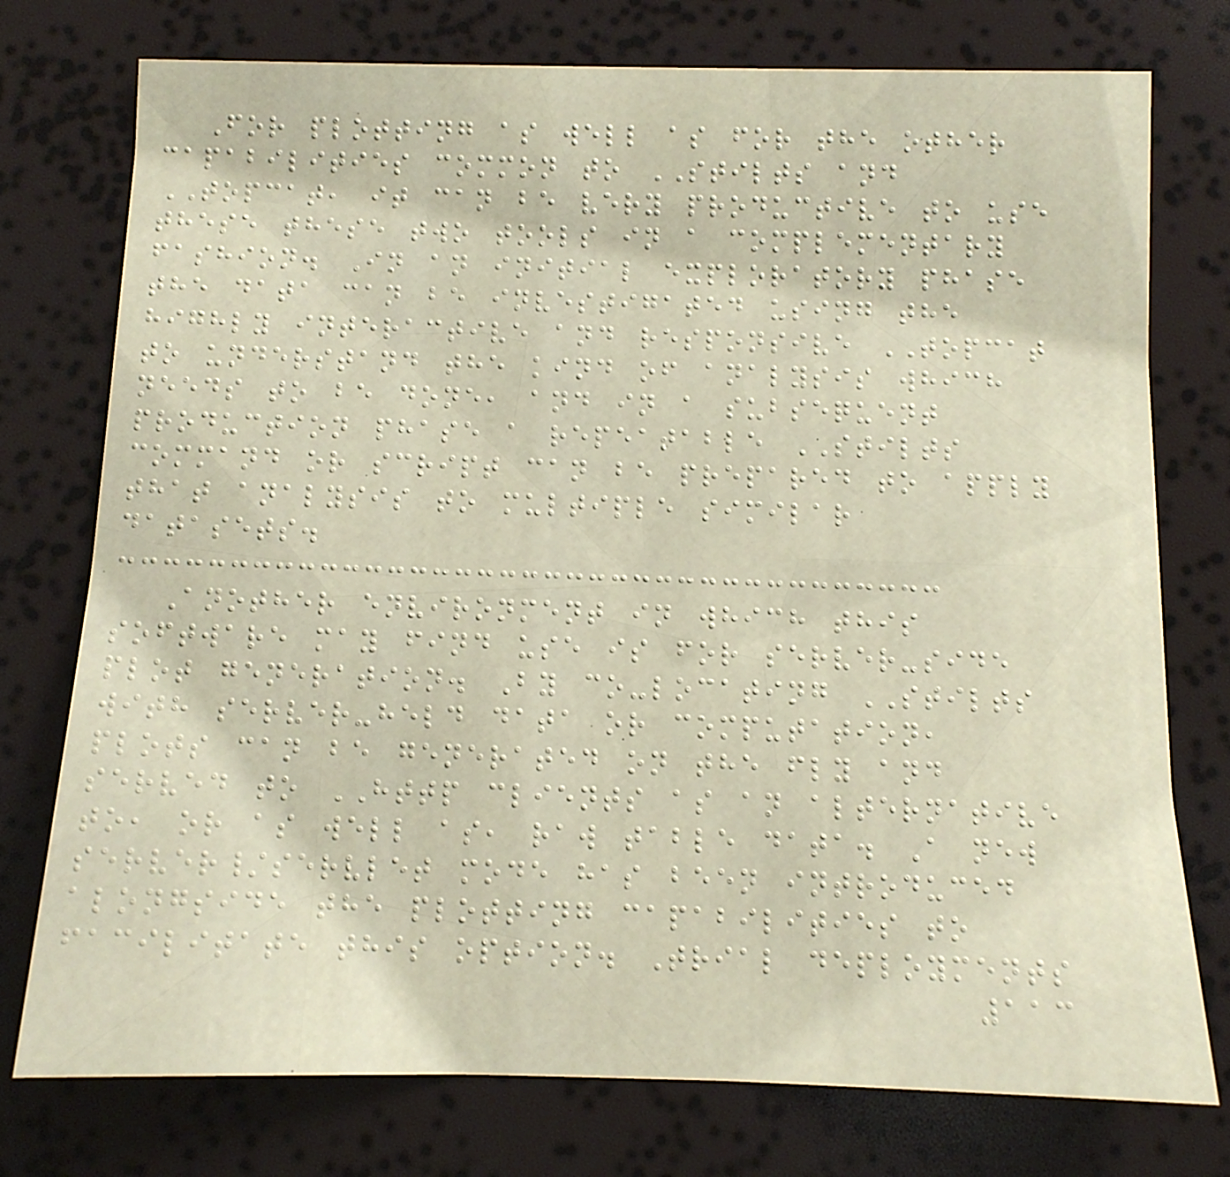For plotting as well as for the other
capabilities common to STILTS and
TOPCAT, it can be very productive to use
these these two tools in a complementary
fashion. In an initial exploratory phase
the data can be investigated using the
highly interactive and responsive TOPCAT
to understand the kind of analysis which
needs to be done, and in a subsequent
production phase a repeatable STILTS
command or script can be prepared to apply
that analysis to multiple similar
datasets.
Another environment in which this
software may find use is for server-side
plot generation. By co-locating STILTS
with server-held data or computation,
plots can be generated on the fly and
served to HTTP clients as an alternative
to, or as well as, raw table data. A new
server/servlet mode has been introduced
alongside the plotting capabilities to
facilitate this option. Trial deployments
113
